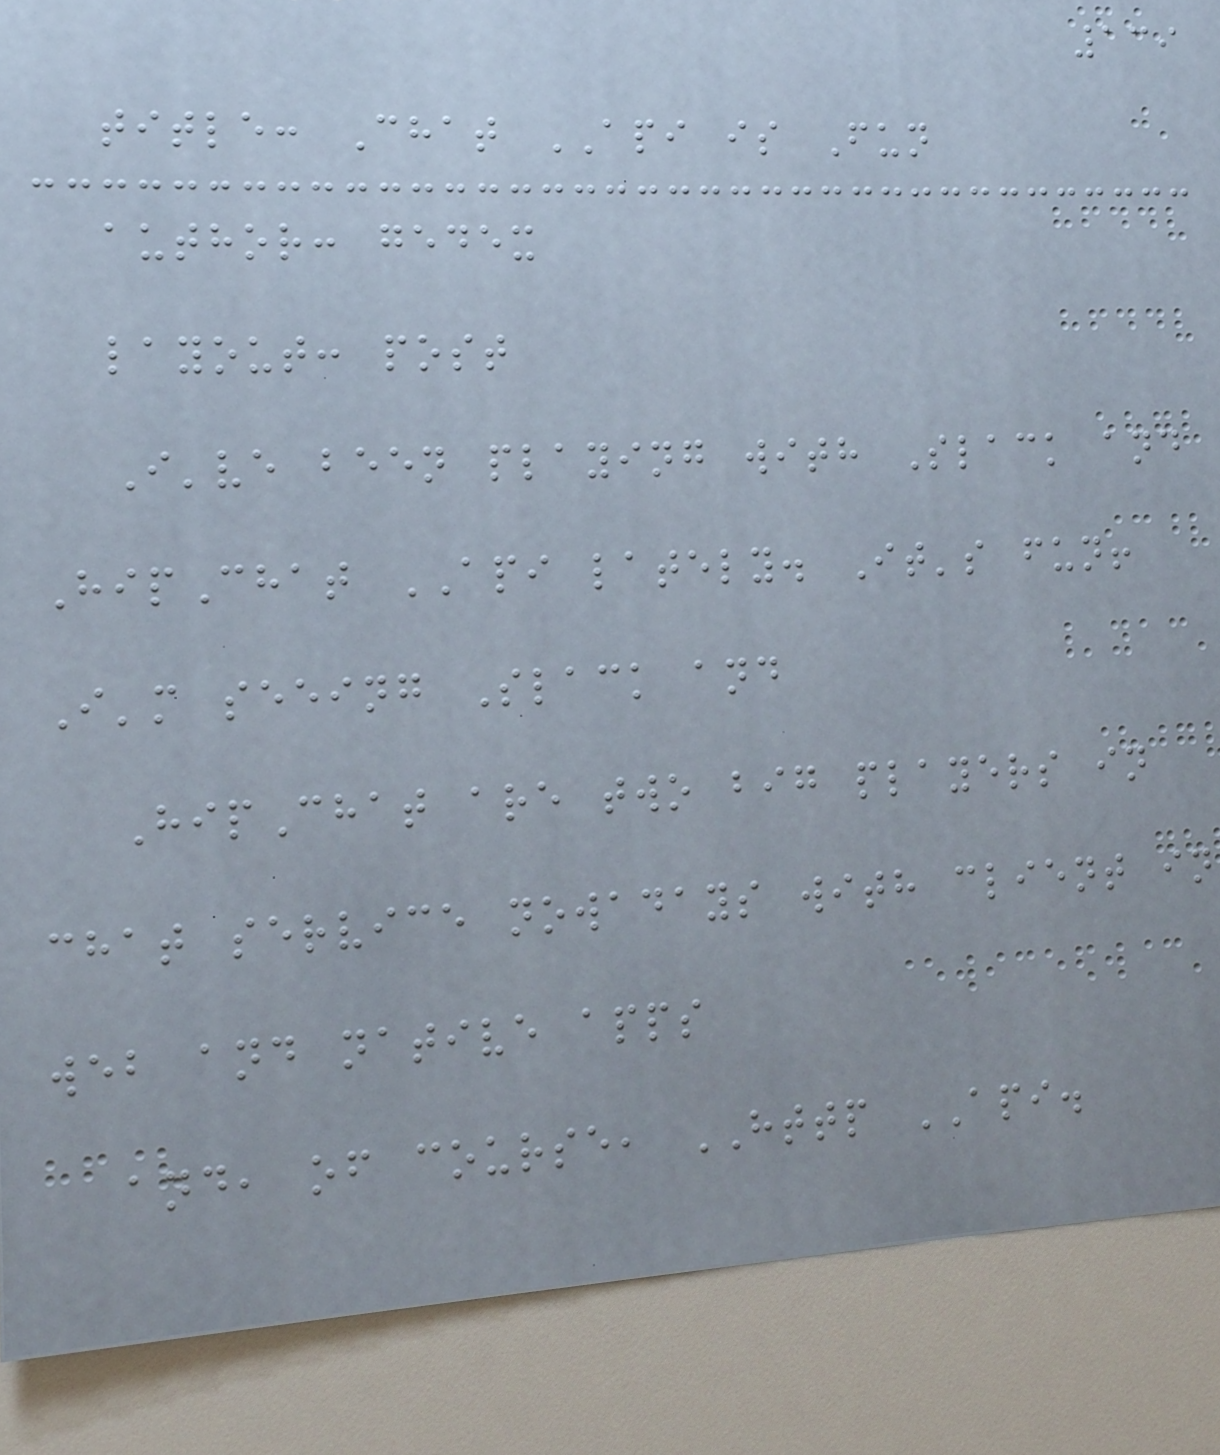139
title: Chat API is Fun
author: gedex
layout: post
I've been playing with Slack and
HipChat API lately. It's fun!
I'm seeing Slack and
HipChat are two big players in
chat service nowadays with client in
web and native apps
and, of course, HTTP API.
